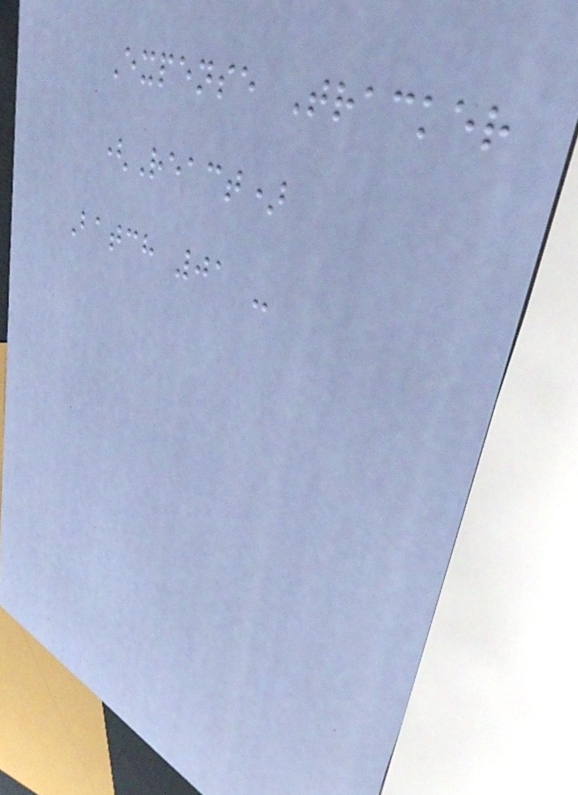Expense Tracker
(React)
Batch 01 -
